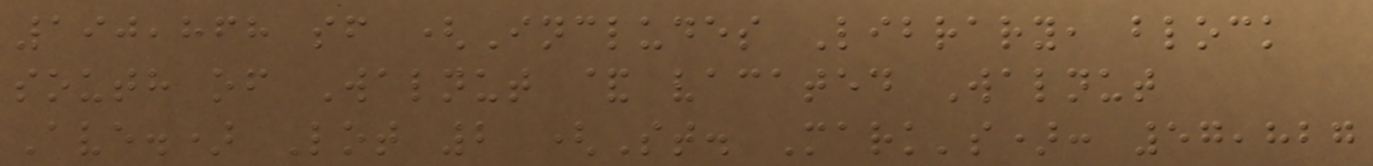190,868 sf (Includes Library, block
south of Walnut & vacated Walnut
Ave.) Lot 2 (St. Mark's): 57,827
